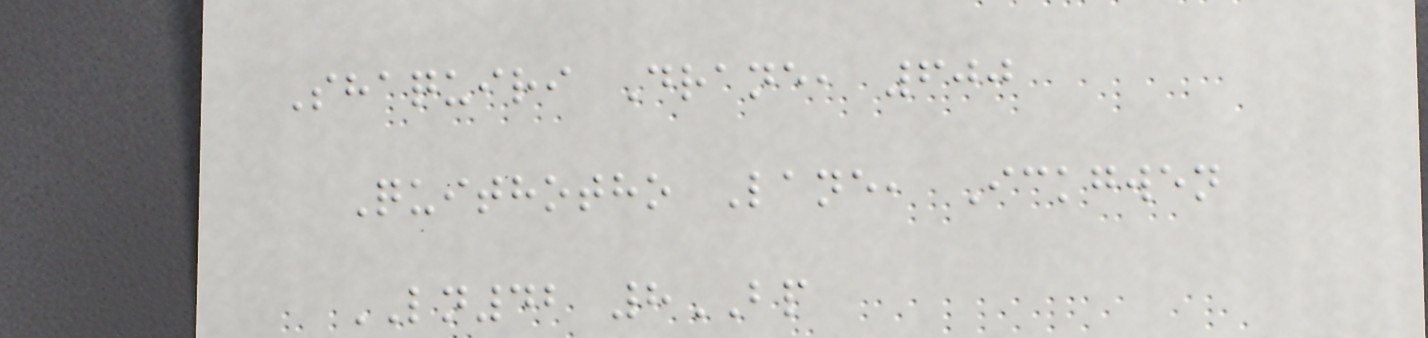Shaquiri Drane, 600
Quithotho Lane, Ickgwen
LN42 8BP
